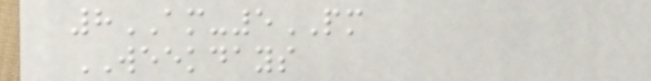8AM-5PM
WEEKDAYS
